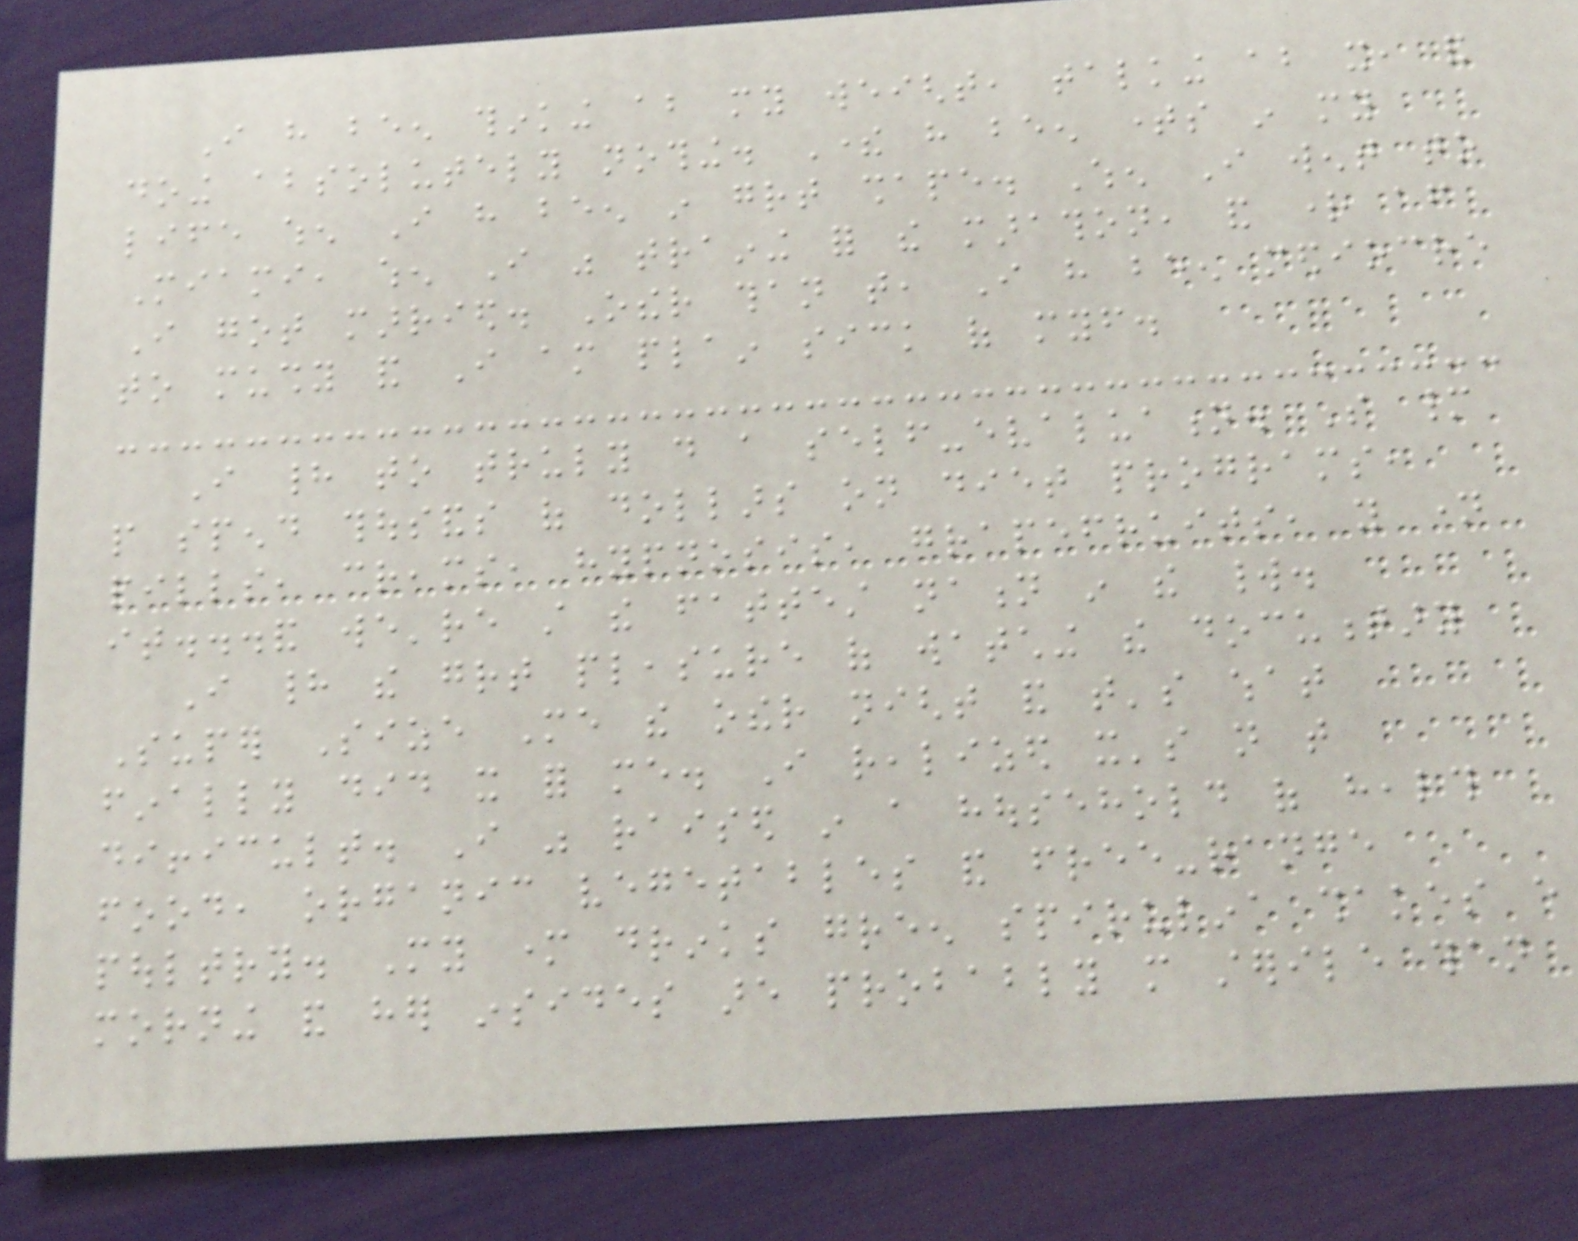I have been thinking about my weight, talking about it, and
doing absolutely nothing. There have been times in my
life when I have been in great shape. When I went to
Miami, when I was training for the marathon, and right after
I got married. Other than that, I have been mediocre
to mushy and I am plain sick of myself.
I had to truly do a self-evaluation. So many
people spend thousands of dollars on diet programs,
pills, creams, hypnosis, grapefruits, you name
it...and we're still the fattest nation in the world.
I had the great pleasure of watching the documentary
Super Size Me the other night and that's what
finally did it for me. I realized it's not that
difficult. I was raised in a household of health
food, organic vegetables and free-range
poultry. My mother drinks green spirulina shakes every
morning and her insides are probably more sterile than
